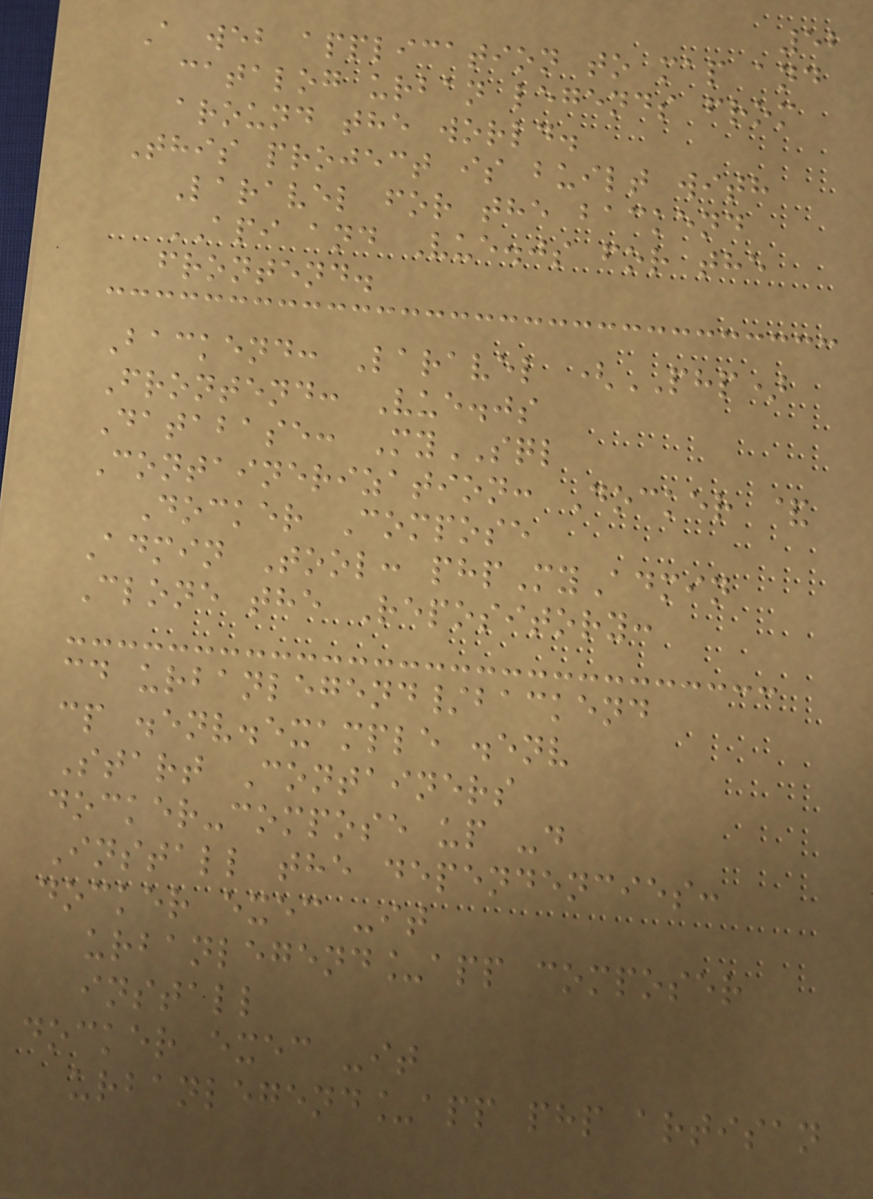52
A web application to map and
catalog urban legends from
around the world.
This project is built with
Laravel for the backend
API and Vue.js for the
frontend.
Backend: Laravel (PHP)
Frontend: Vue.js
Database: MySQL
Containerization: Docker &
Docker Compose
Admin Tool: phpMyAdmin
Clone the Repository:
cd urbanlegend/backend
cp .env.example .env
Start Containers
docker-compose up -d
Install the dependencies:
docker exec -it
urbanlegend_app composer
install
docker exec -it
urbanlegend_app php artisan
